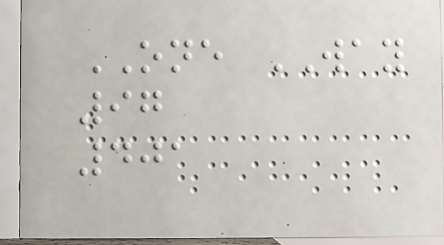ONE WAY
97
401
